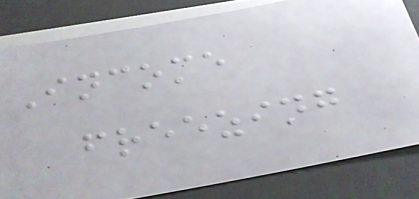Income
freezing
